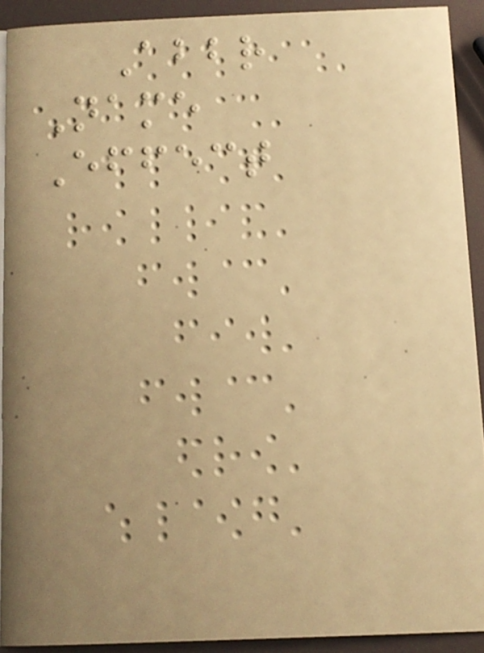Abbr
Name
Effect
